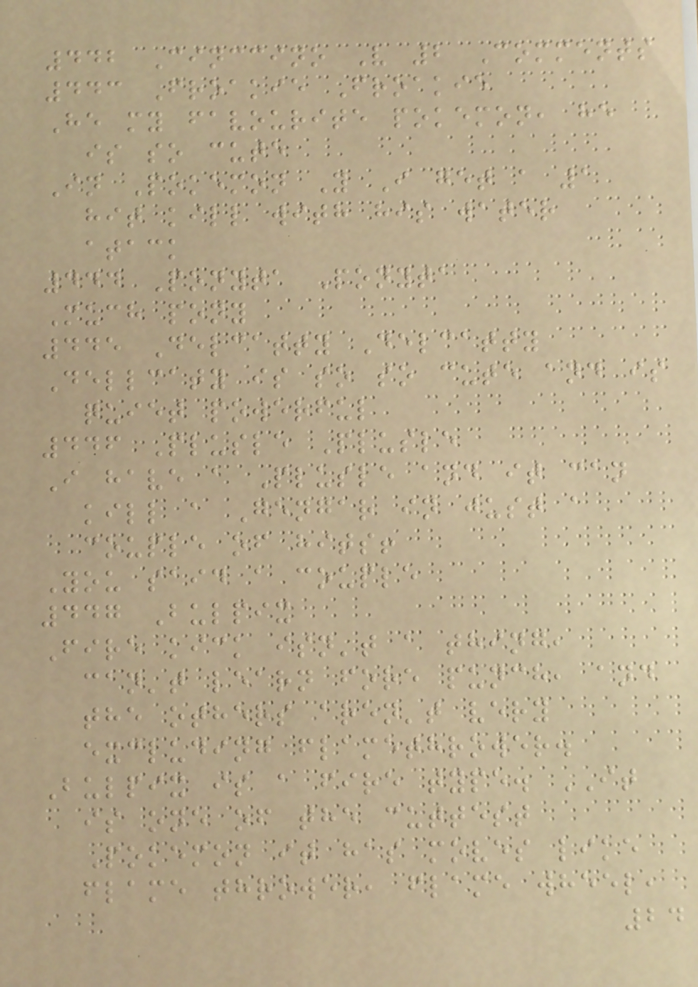442 Cinccino V 2 Comments
443 Froakie Froakie
He my favourite pokemon, he
is so cute
In Pokemon Y I get a 1
hit kill with his water
atack
444 Ponyta Ponyta
Much pony
445 Delcatty Delcatty
Dellcaty is so so cute and is
quiet powerful
446 Plusle Plusle
I have a Plusle and it can
kill a Gengar in just a
couple of hits!
You said a couple
447 Bulpix
Fire kick isn't a thing,
can't learn fore punch, and
the others aren't very
excluding flamethrower.
Bulpix is a fire type. IT
is one of the cuttest
Pokemon it has moves like
flame thrower, flame wheel,
24
